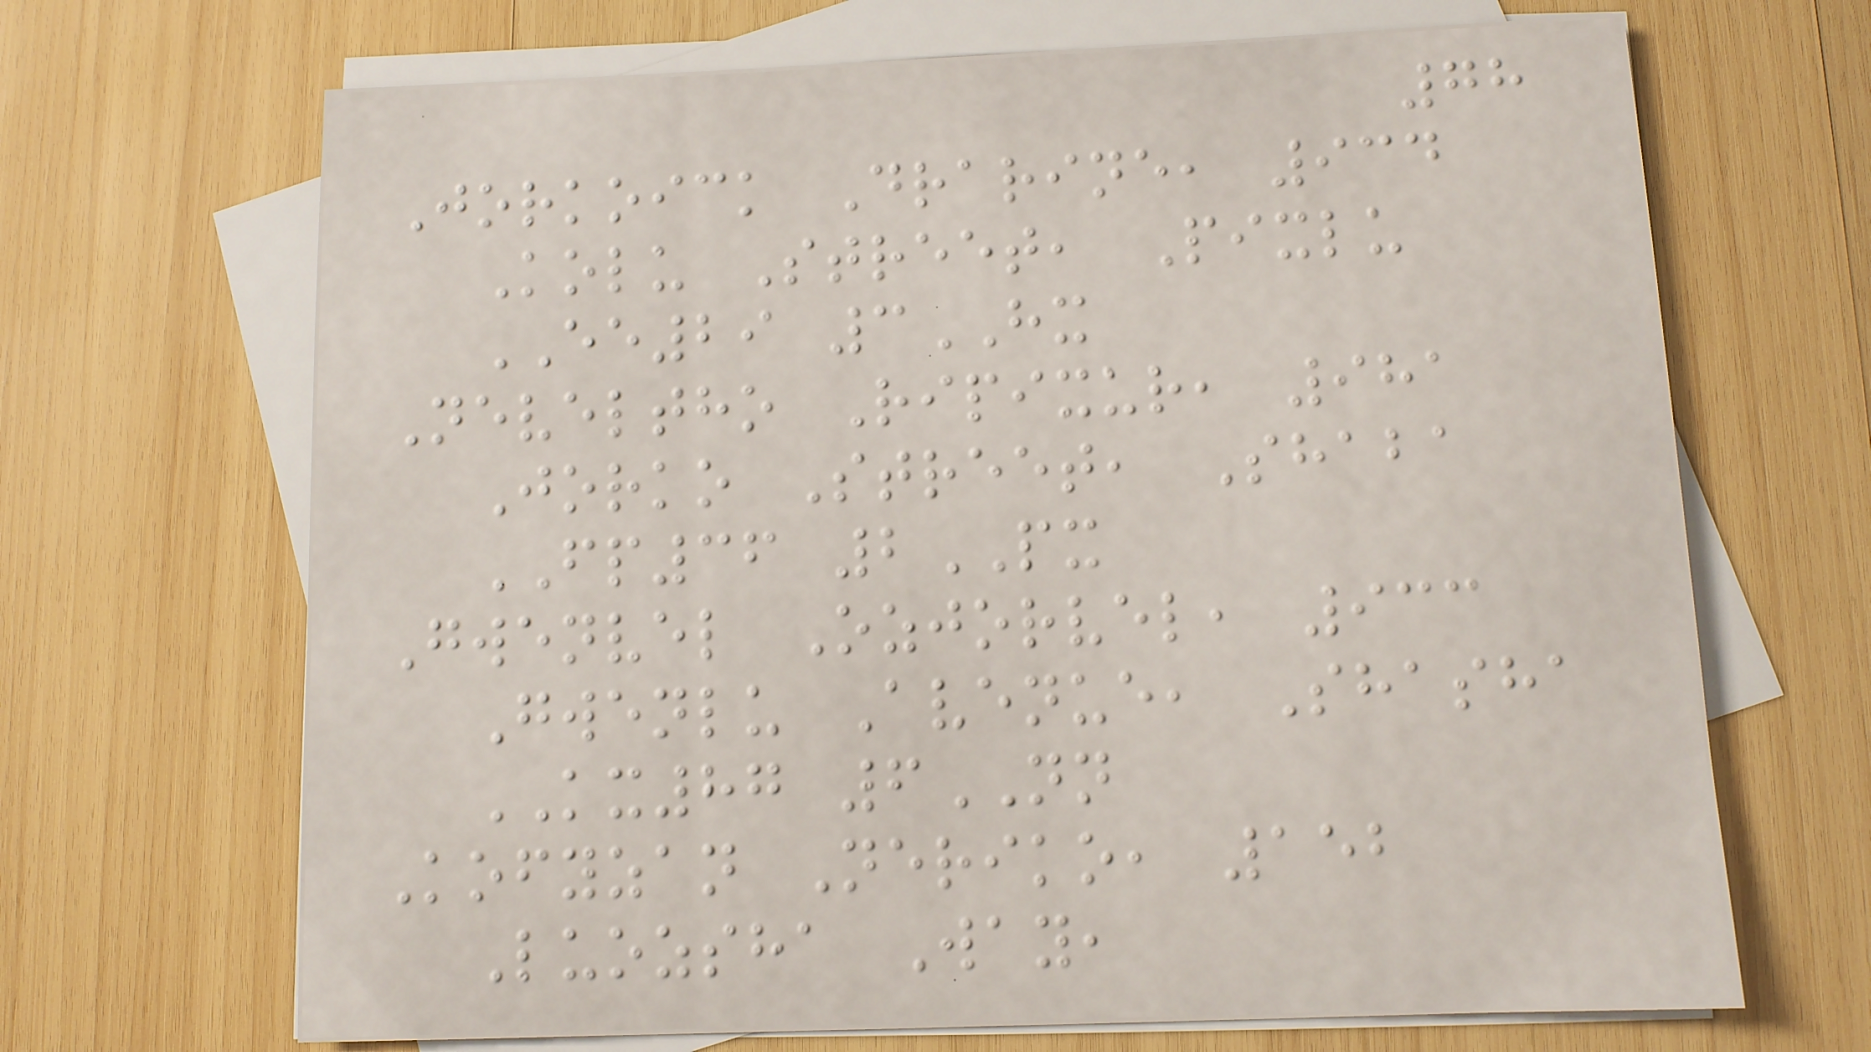78
Jorkoick Drarine, 934
Kolu Street, Pixlu
EE29 3HX
Neveltho Ripixur, 981
Jorko Street, Shaba
FP36 2PX
Gwenvel Ozjorvel, 933
Gwenlu Avenue, Shasha
KX87 6NN
Kofyzan Neriko, 152
Luozsha Way,
